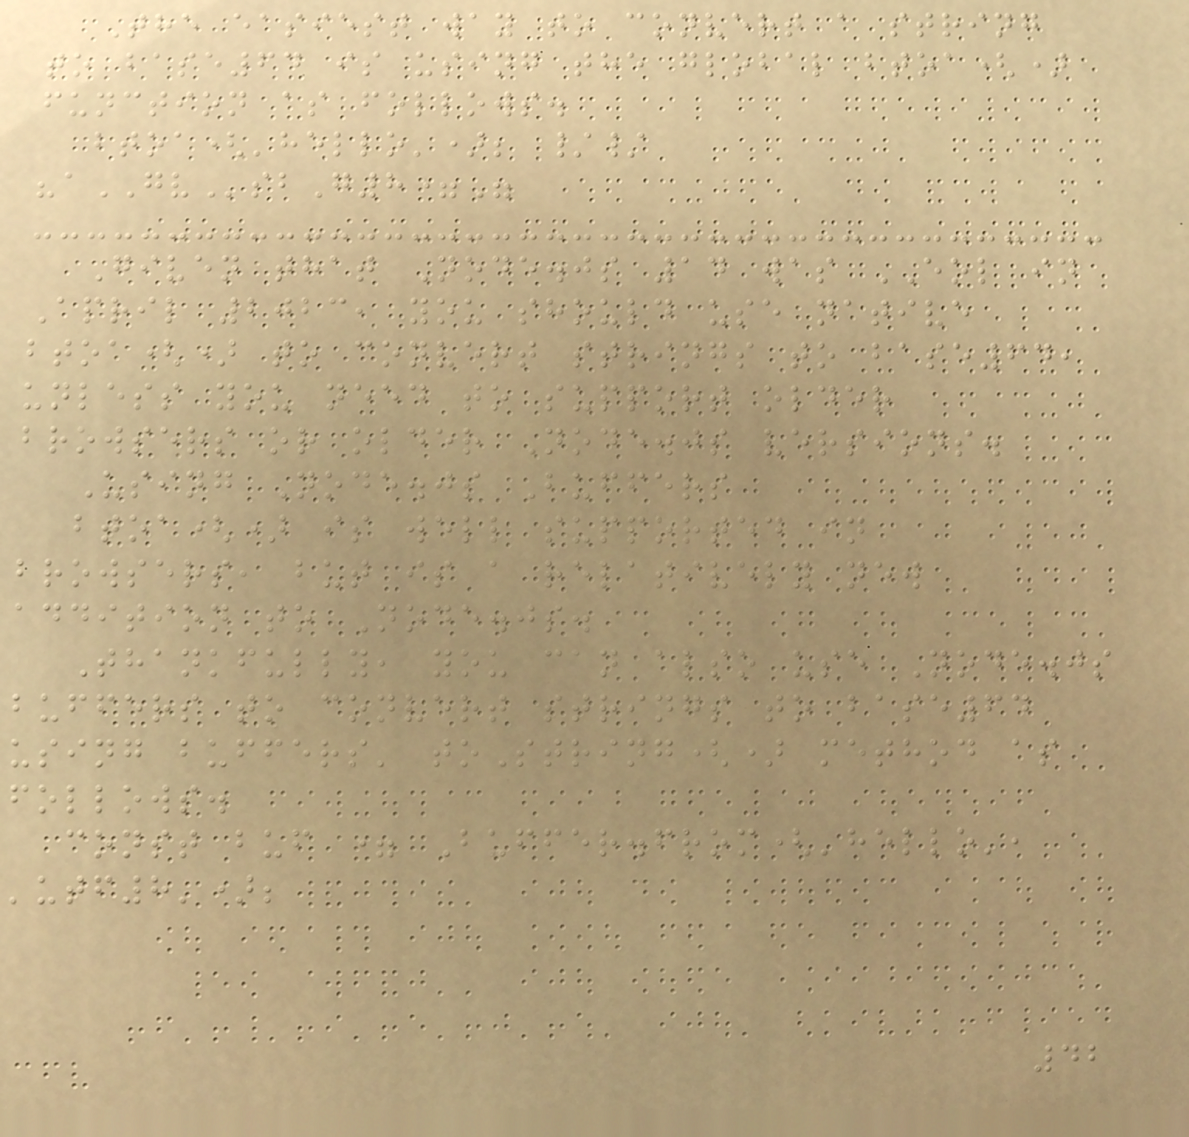The easiest way to convert a string
to base64 is using the global btoa()
function as follows.
btoa('hello'); //
"aGVsbG8="
Given that Node.js 14 was EOL in
April 2023, you should use native
btoa() to convert strings to base64,
unless you need to support older
browsers or older Node.js versions.
Using Node.js Buffers
btoa() is well supported in
browsers, but is a relatively new
addition to Node.js.
Thankfully, you can also use Node.js
buffers to convert strings to base64
using buffers' toString() method as
follows.
const buf = Buffer.from('hello',
'utf8');
42
